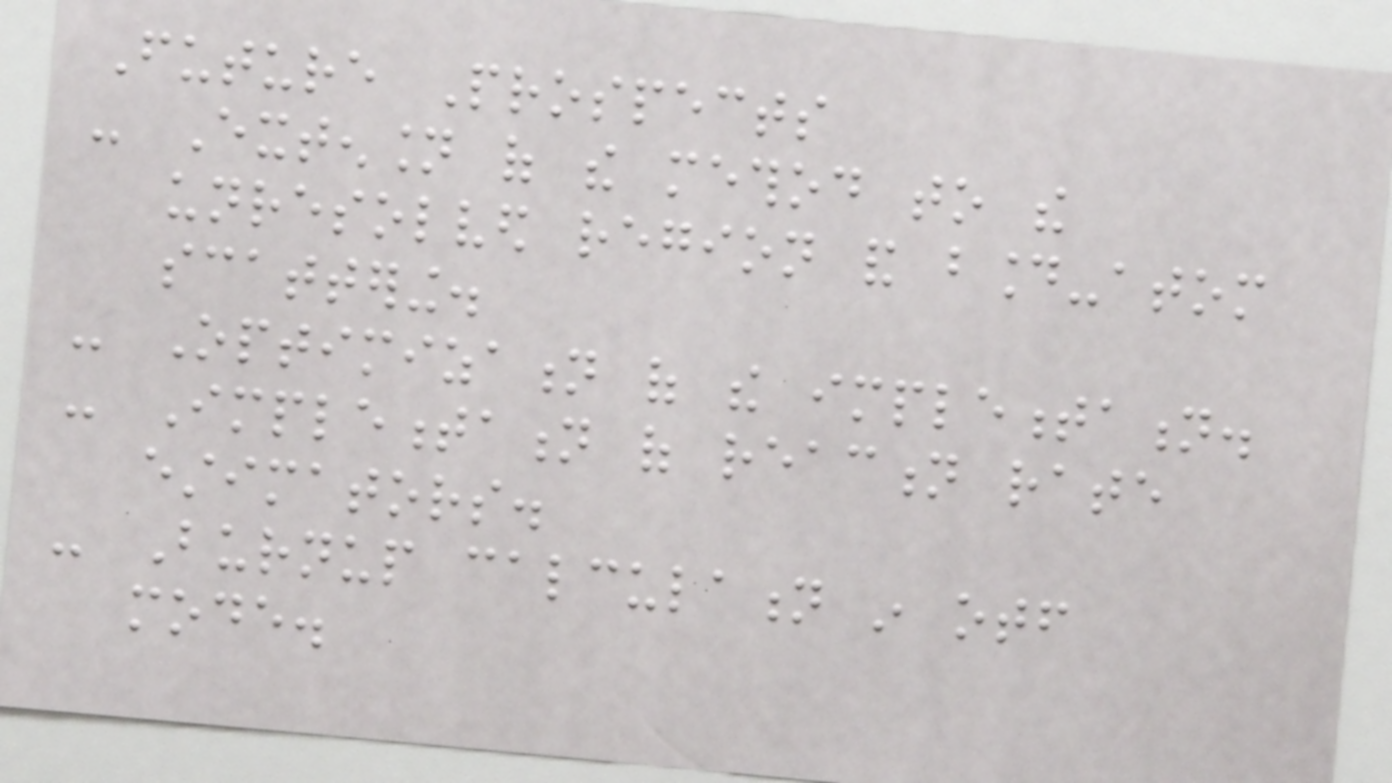Future Prospects
- Extension of the method to the
unresolved region and bound-atom
scattering.
- Optimization of the implementation.
- Implementation of reaction rate
estimators.
- Burnup calculation in otf
mode.
